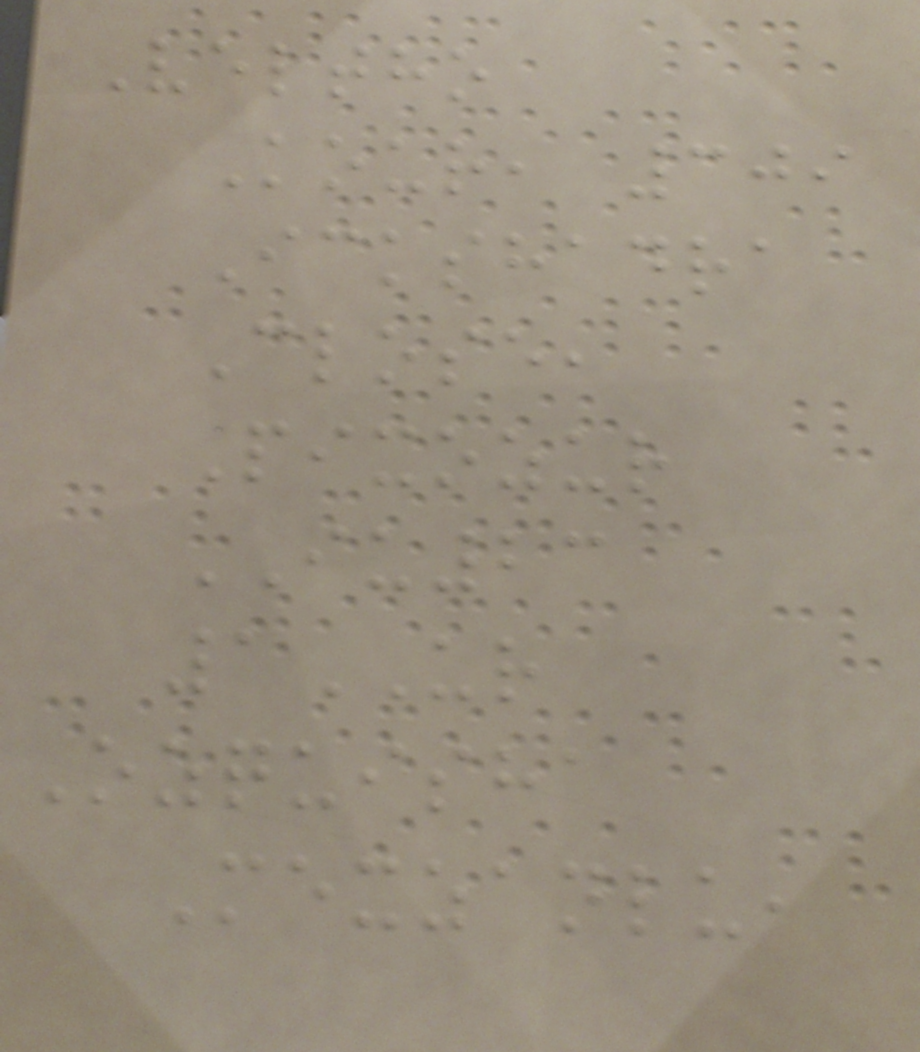Veltho
Kour, 309
Ickshadra
Close,
Pixozur
IU23
1UR
Ozquisha
Mexzanlu,
